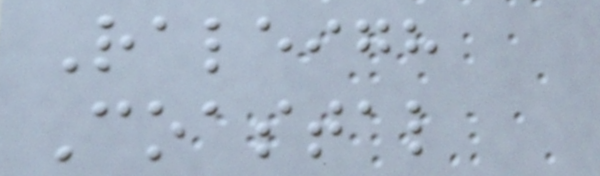Raleigh
Coastal
